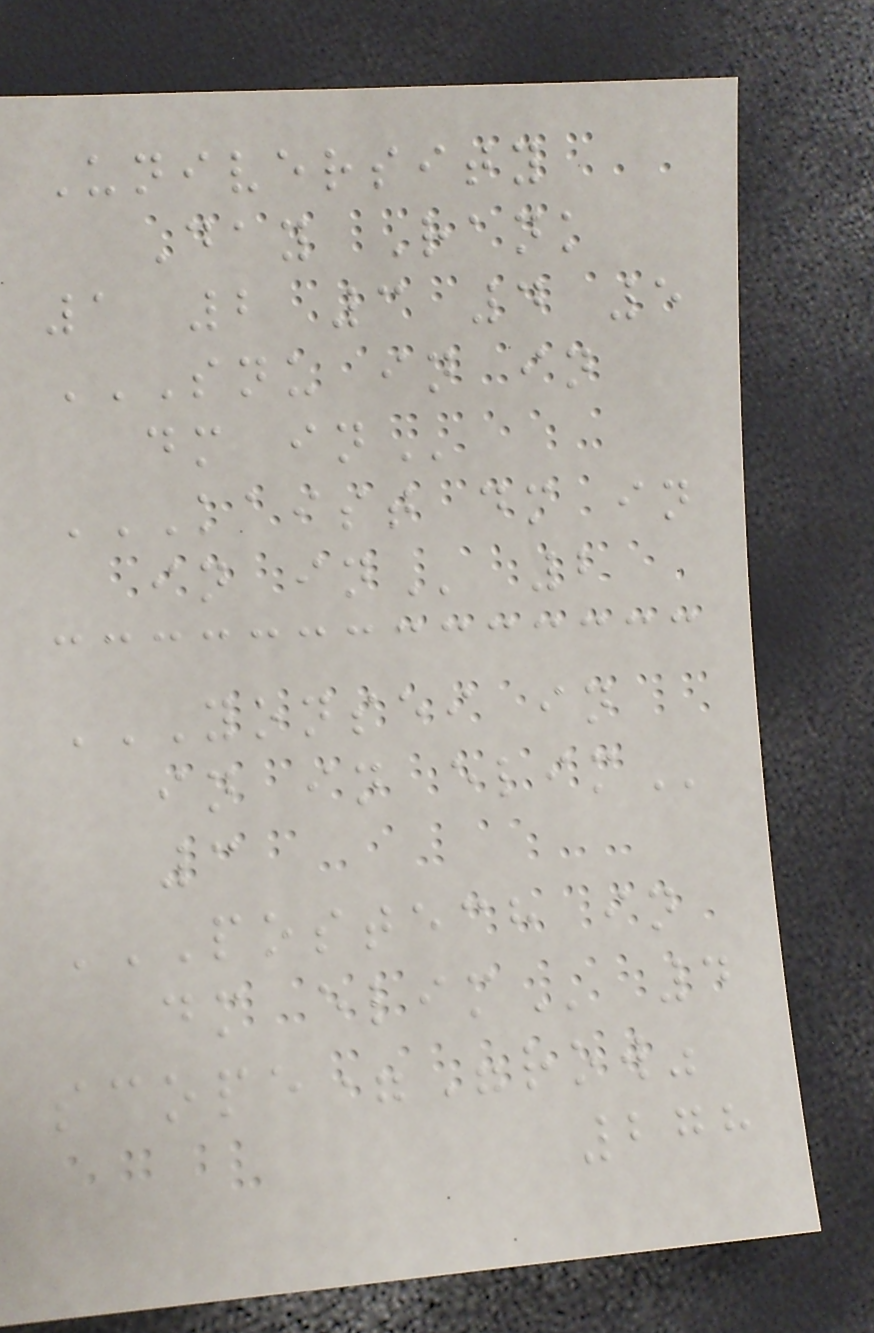University
Day Rank
1 2 3 4 5
SNU IN IN
DM IN
KAIST DM IN
IN IN 2
YONSEI IN
IN IN ELIM
3
POSTECH IN
DM ELIM 4
scope="row"
278
